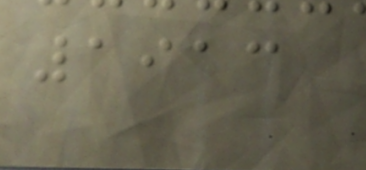1913
